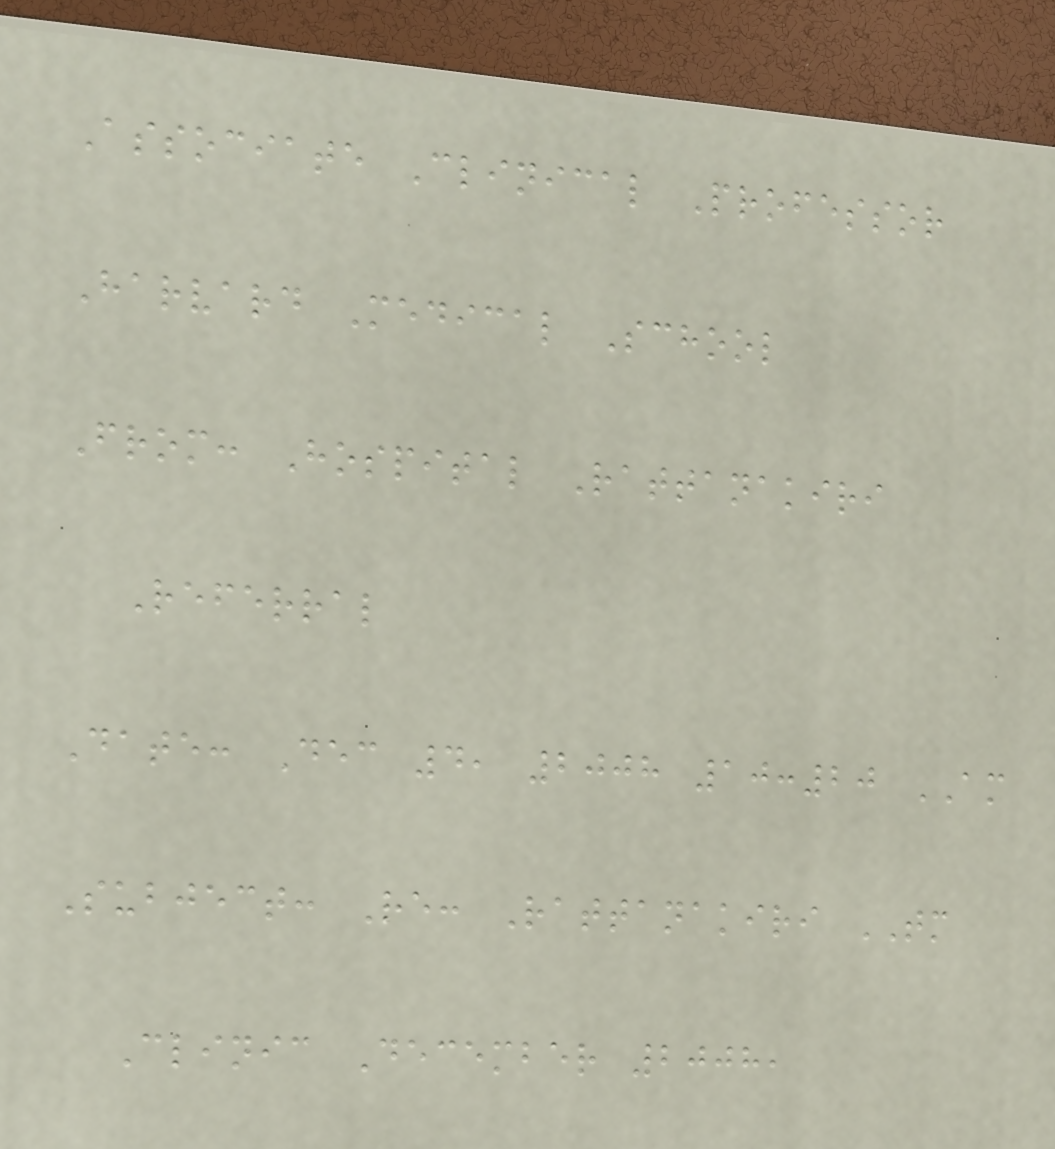Associate Clinical Professor
Harvard Medical School
From: Hospital Rattanakiri
Referral
Date: Dec 4, 2008 10:20 AM
Subject: Re: Rattanakiri TM
Clinic December 2008,
